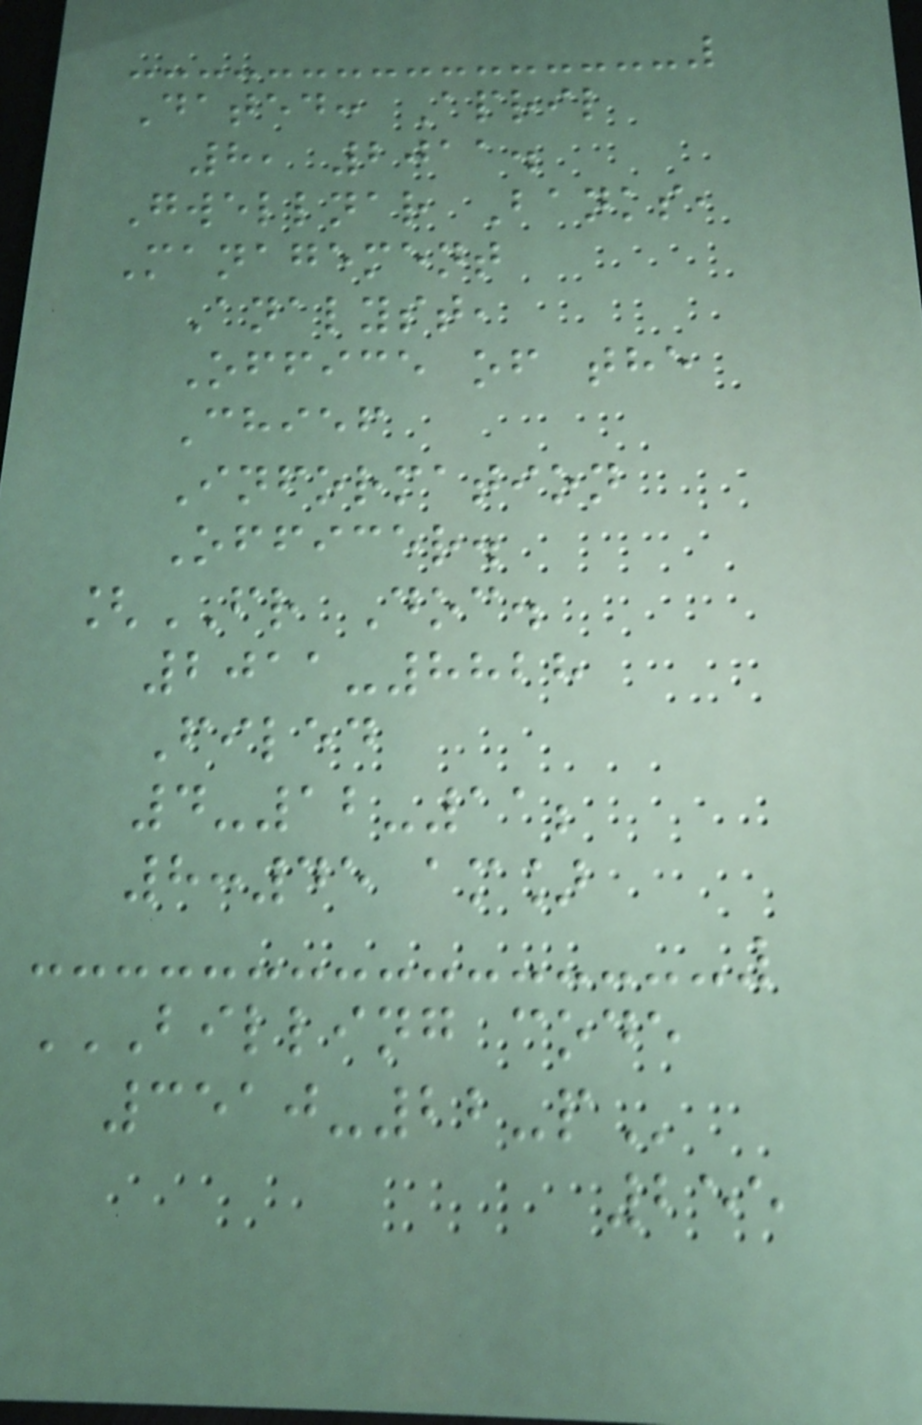Dated: April
8, 2011.
Gwellnar Banks,
Management
Analyst,
Office of the
Chief
Information
Officer.
[FR Doc.
2011-8828
Filed
4-12-11;
8:45 am]
BILLING CODE
3510-22-P
255
